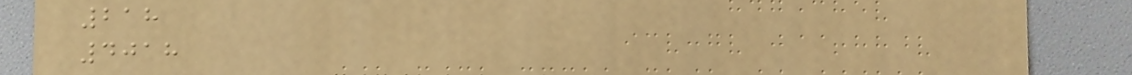218
4018
